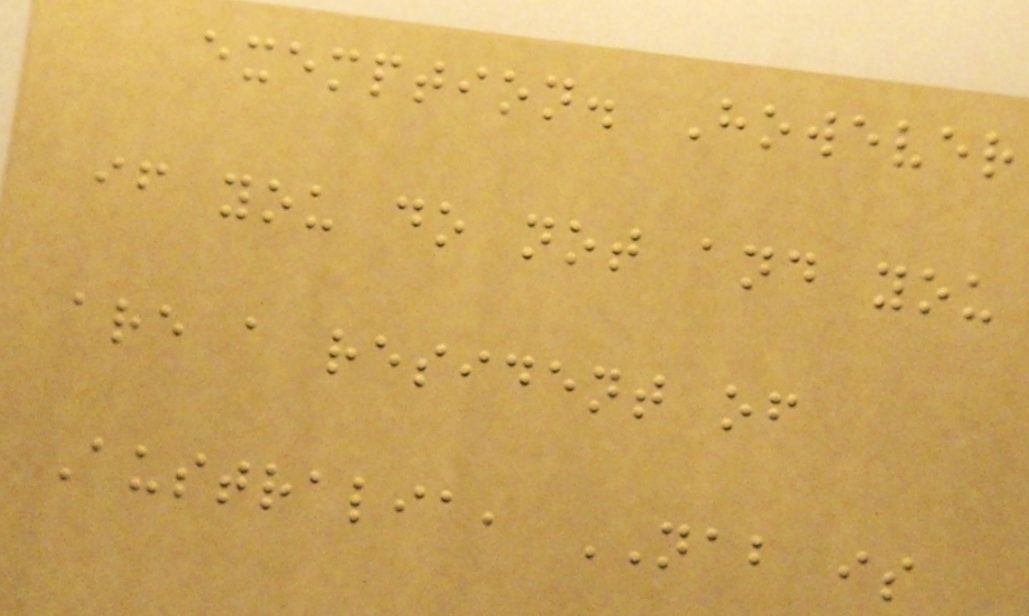exemption. However
if you do not and you
are a resident of
Australia, NAB is
